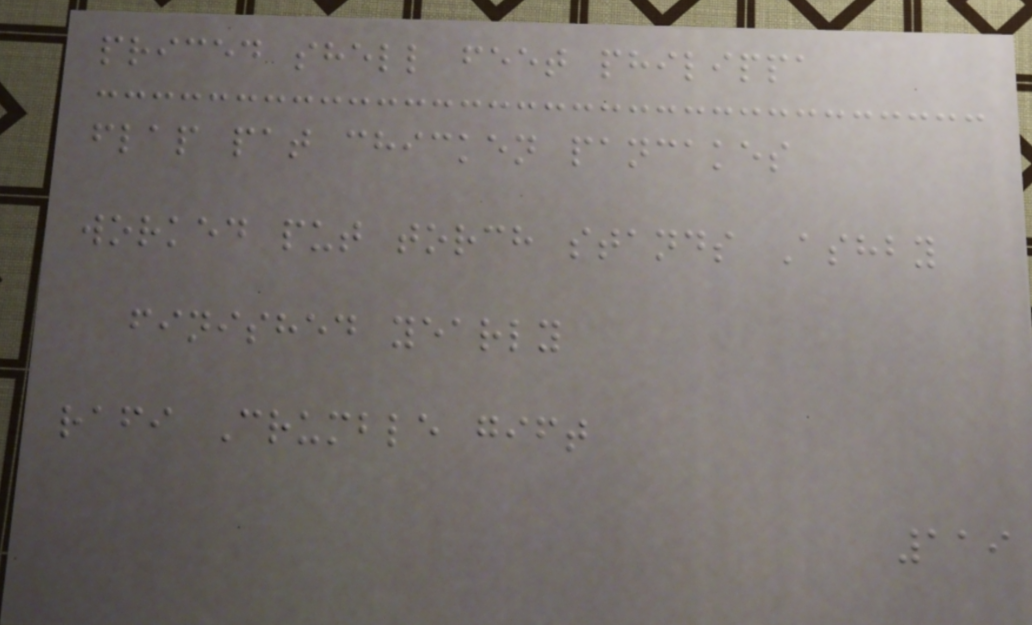priced shell feet philippa
flap pat chicken pancakes
worked put torch stands Ashby
finished yearly
rafi Crumble gift
119
